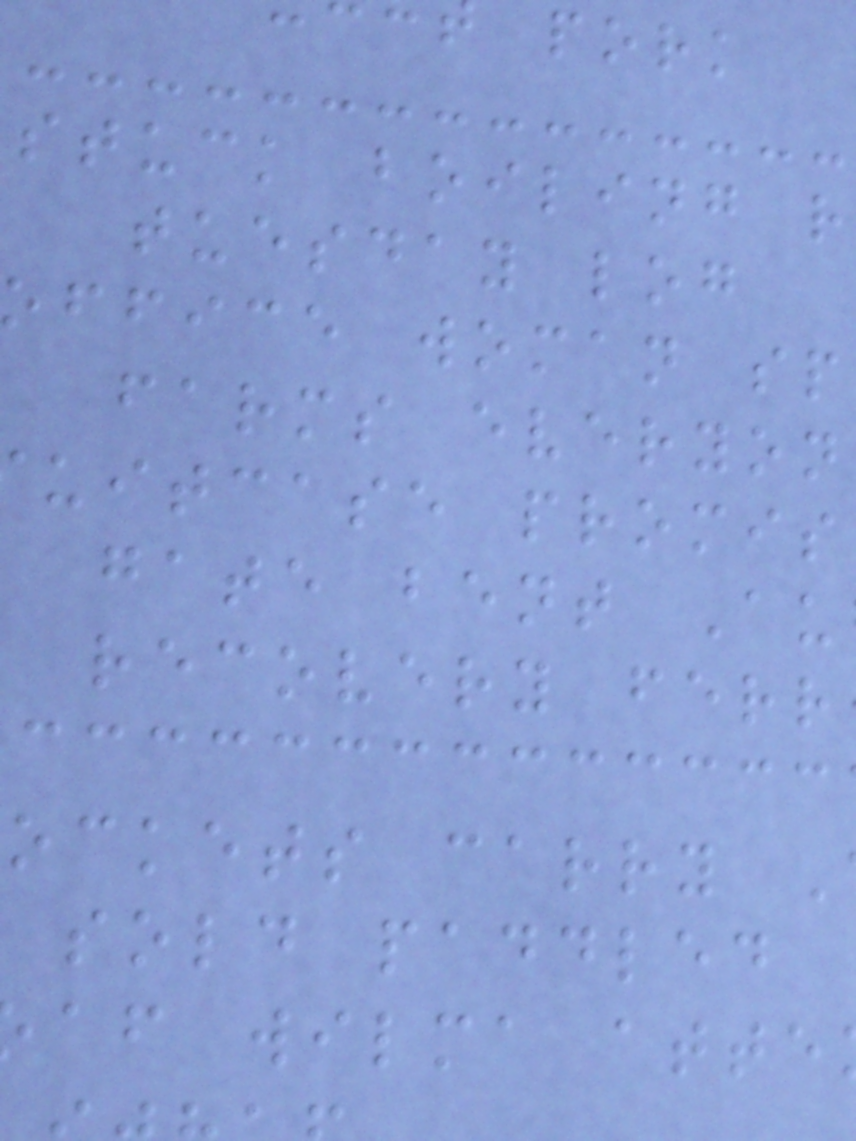pork
stuck boiling r
tuesday log
office woman sp
farms everyon
uitcase promis
gate bent Au
recovery ferr
ockets carry
sold paddled
af wilma atte
